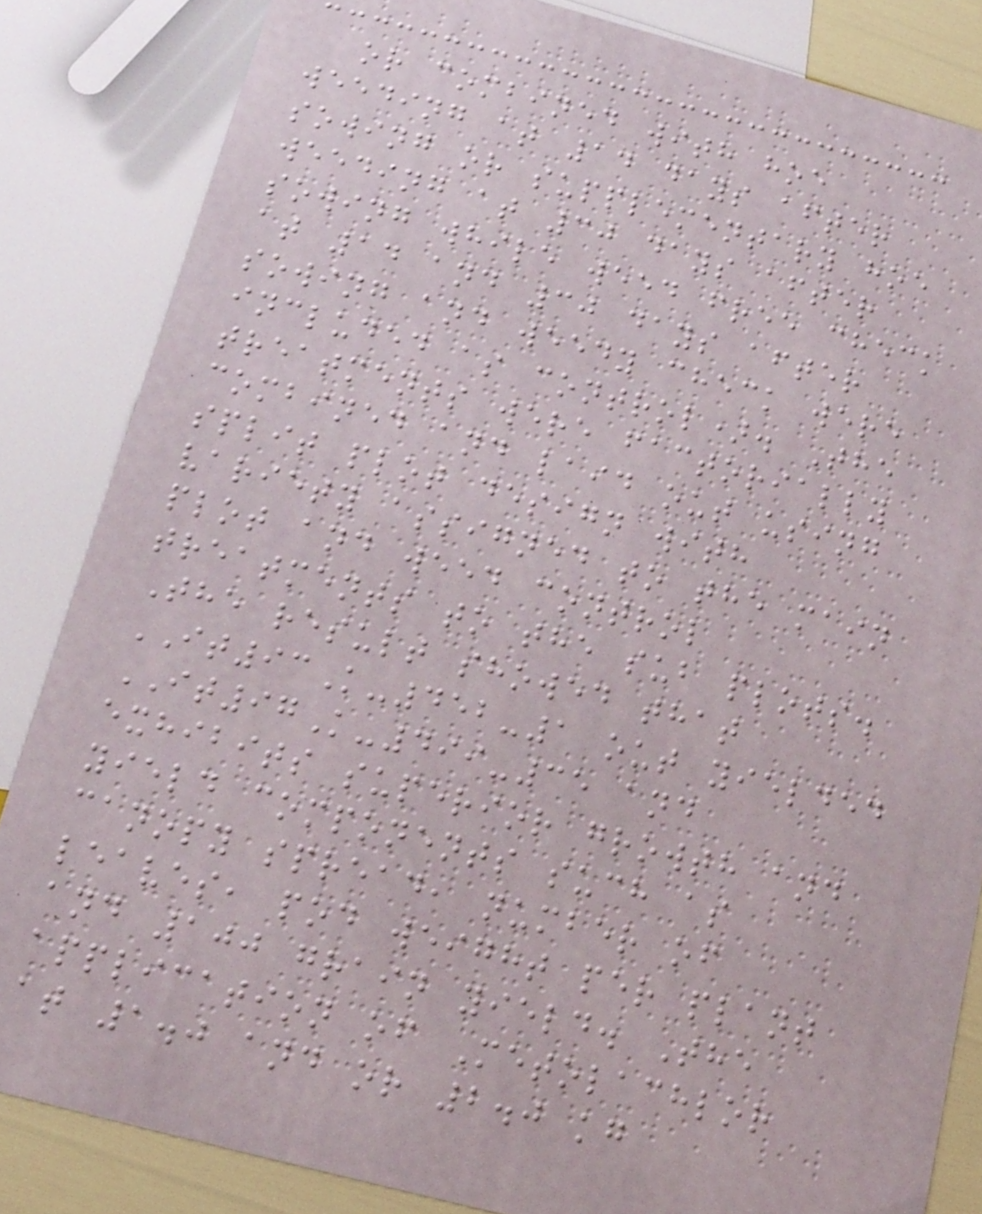or combined with hoe
weeding at 14 days after
sowing or supplementary hoe
weeding at 30 days after
sowing while weed free check
at 14 and 30 days after
sowing and weedy check were
included as control). The
treatments were factorially
combined and laid out using
split plot design with
variety assigned to the main
plot and weed control
treatments to the sub plots.
The result showed that
IT93K-452-1 out yielded
IT97K-499-35 and
exhibits superior growth and
yield components such as
canopy spread, number of
leaves, pod weight per plant
and 100 grain yield. The
application of Metolachlor
at 1.0 and or 2.0 kg
